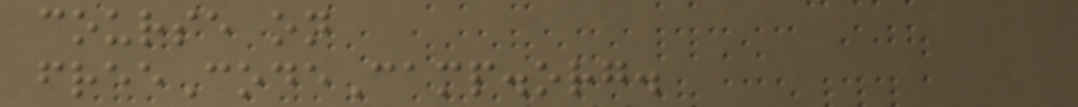course on
freeCodeCamp.org.
